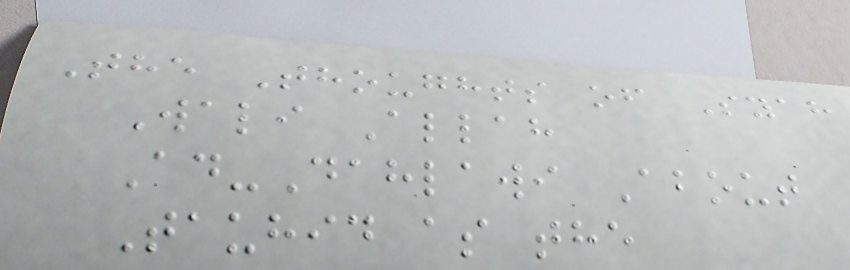The Thoughts of Syah
Wali Allah
Ad-Dahlawi About
Tauhid as the
